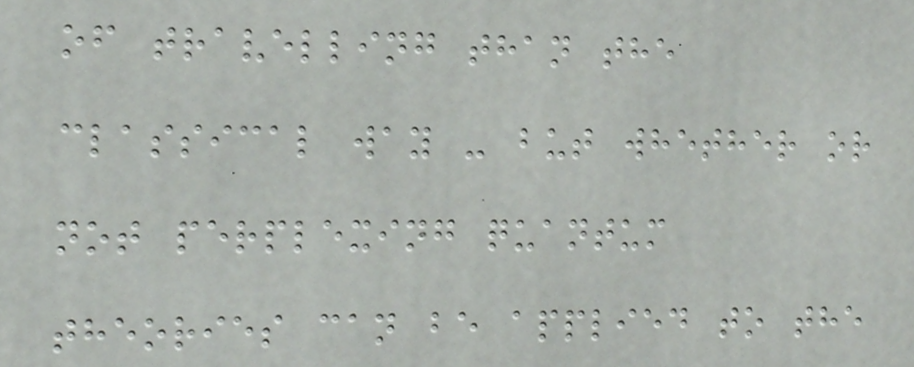of travelling than the
classical way - but whether or
not perplexing quantum
theories can be applied to the
